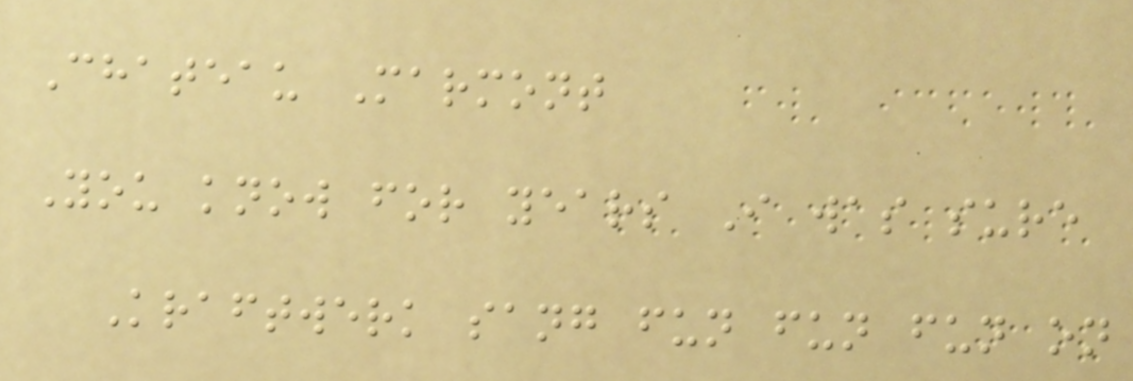Chateau Marmont
You know for years I was sure
Kraftwerk sang fun fun fun on
